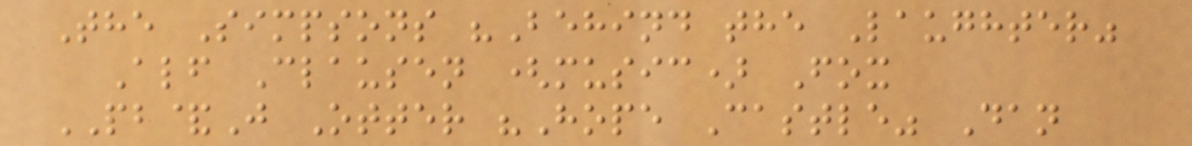The Simpsons "Behind the Laughter"
Alf Clausen (music) Fox
PB&J Otter "Hope Castle" Dan
